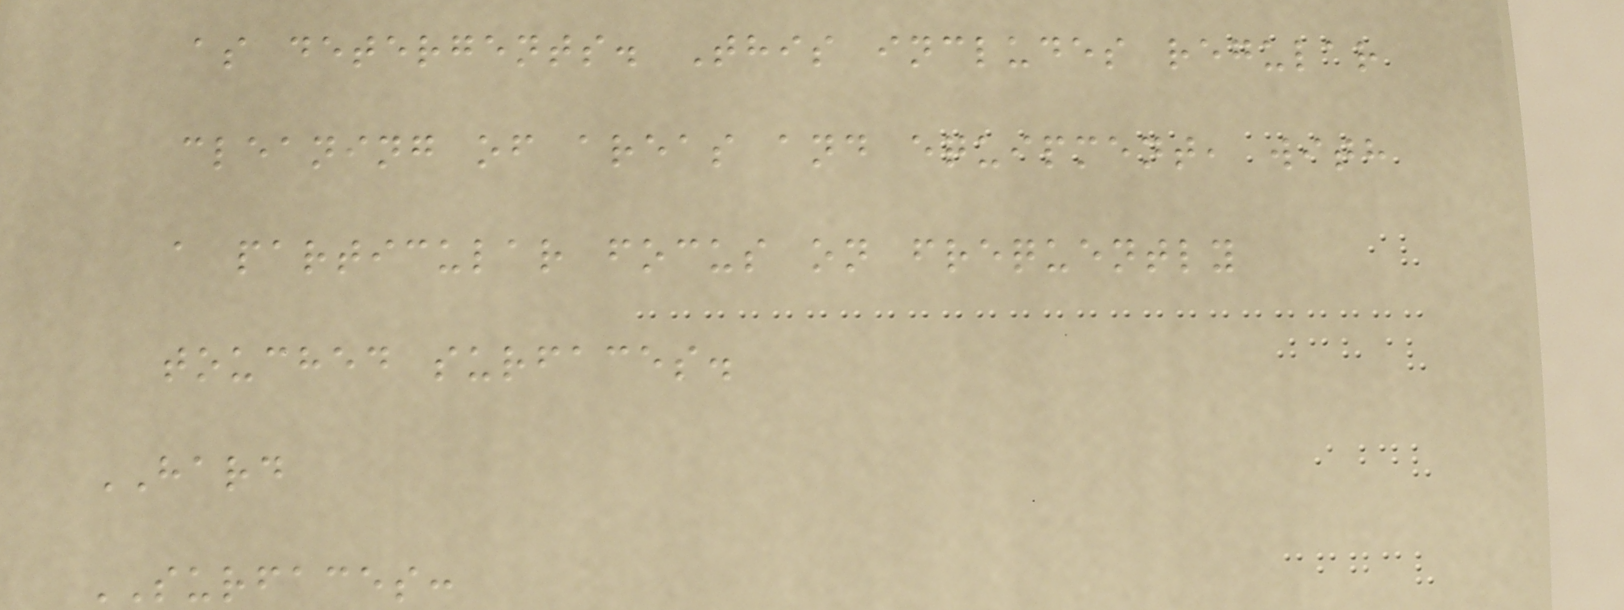as detergents. This includes regular
cleaning of areas and equipment, with
a particular focus on frequently
touched surfaces.
HARD
SURFACES:
